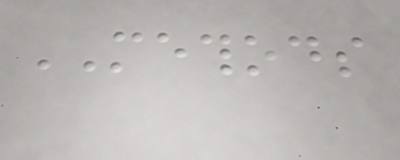METHODS
